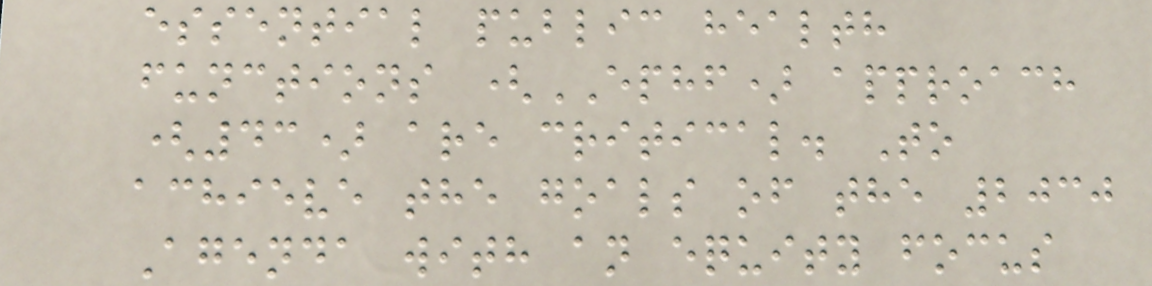essential public health
functions (EPHF) approach
(43) are critical. To
achieve the goals of the 2030
Agenda with an equity focus
